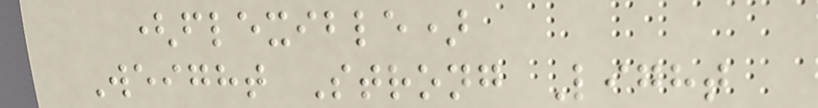(flexible)
Weight Strong Light
